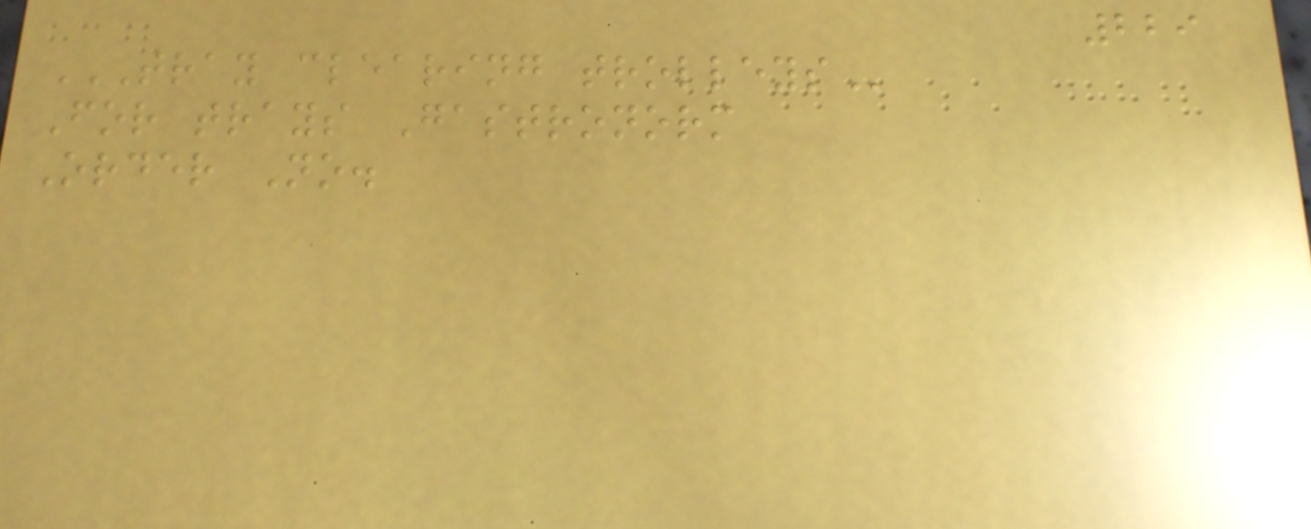229
TRAY CLEARING TROLLEYS
For trays Gastronorm
Order No.
